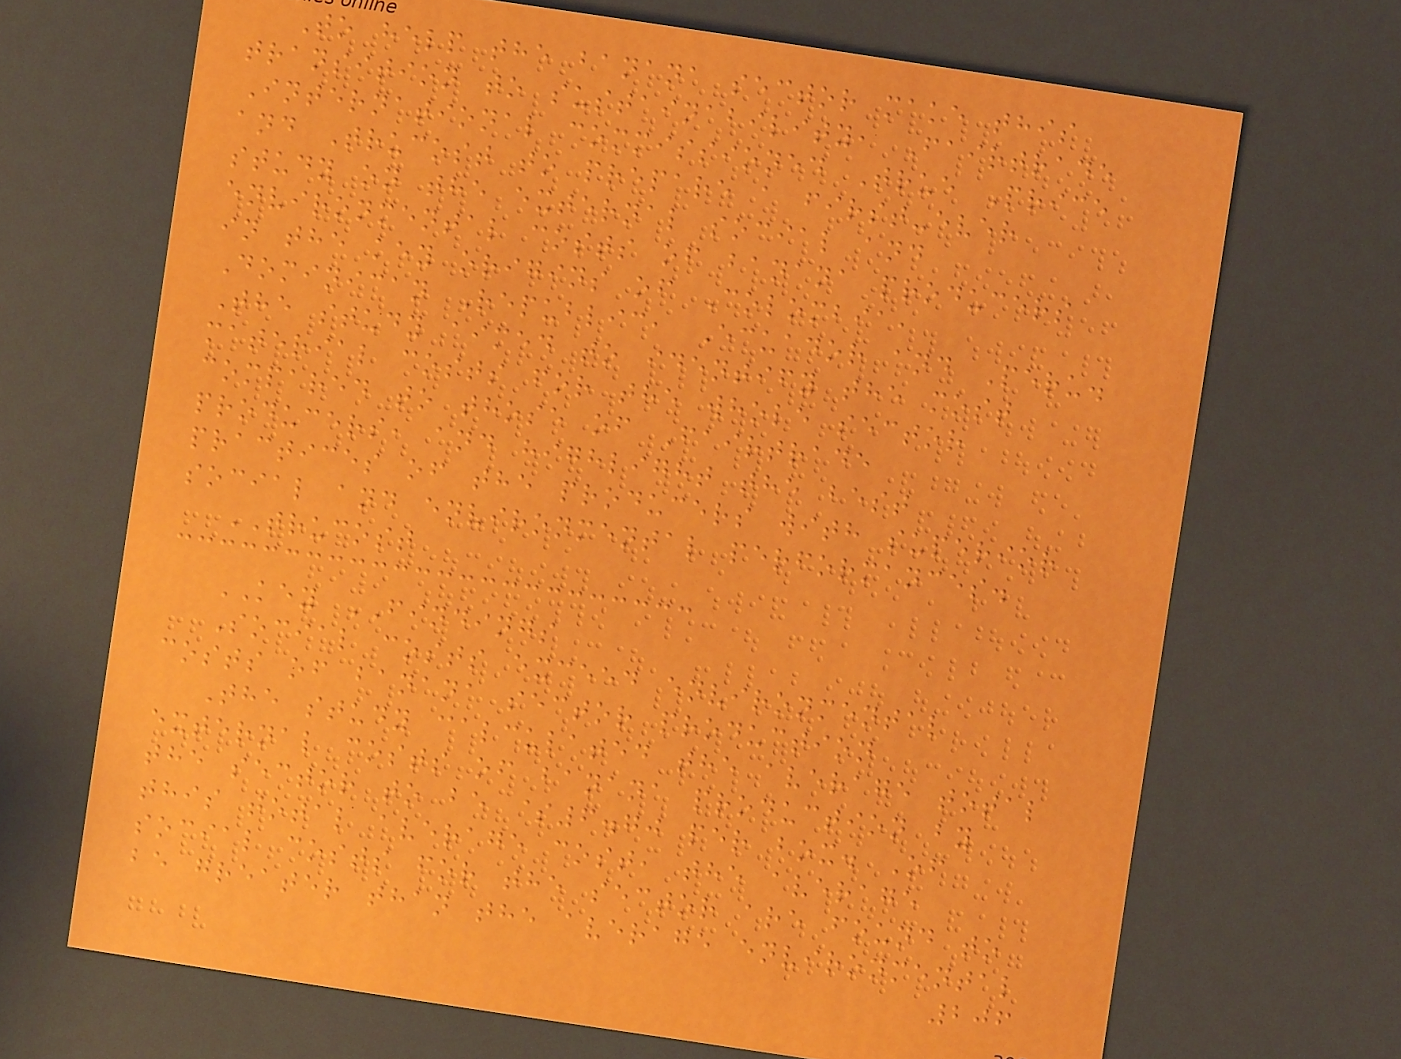To help the banana sector make this
transition to sustainability, Fairtrade
International commissioned True Price
and Trucost to prepare a first-ever
study on the external social and
environmental costs of banana producers
in the key origins of Colombia,
Dominican Republic, Ecuador and Peru.
The study aimed to identify the most
material costs for the whole sector
compared to those of Fairtrade
producers, and highlight the best
practices of the producers with superior
social and environmental performances.
TRUCOST
KEY FINDINGS
Social costs exceed environmental
costs of banana sector production
The study calculated the average total
external costs of banana production by
the sector to be $6.70 per box. Of
this total average cost, the average
social costs for the sector are found to
be greater than the average environmental
206
